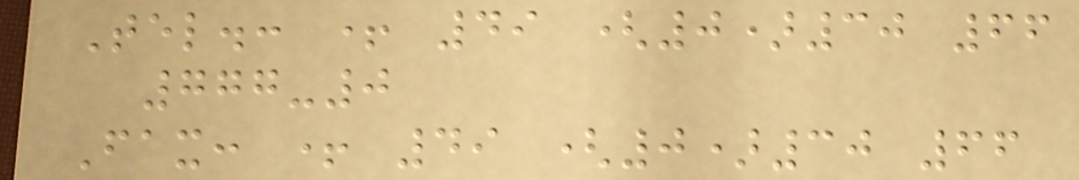Tel.: + 49 (0)30 66
777-0
Fax: + 49 (0)30 66
